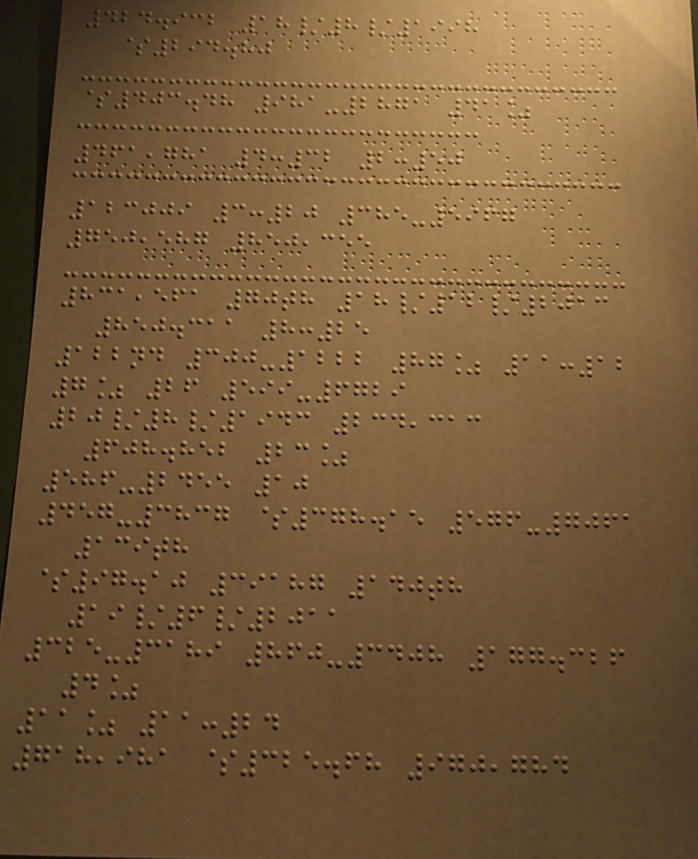424.932 18/8/1998
$294.80
$403.48 981-2871 41%
461,781 4:32 2:50
123009 3:20 385-5967
750,587 850,355
831,561 70th 18/12/2013
850.311 8:25
122nd 300-1222 87% 11:12
7% 26 599-6729
20/8/1943 234,313
608.852 23%
586-2455 10
457-3837 $378.15 576-7061
139th
$97.10 39187 140th
19/6/2011
325-3189 860-3408 177.326
4%
11% 11:24
718,981 $325.68 970,784
